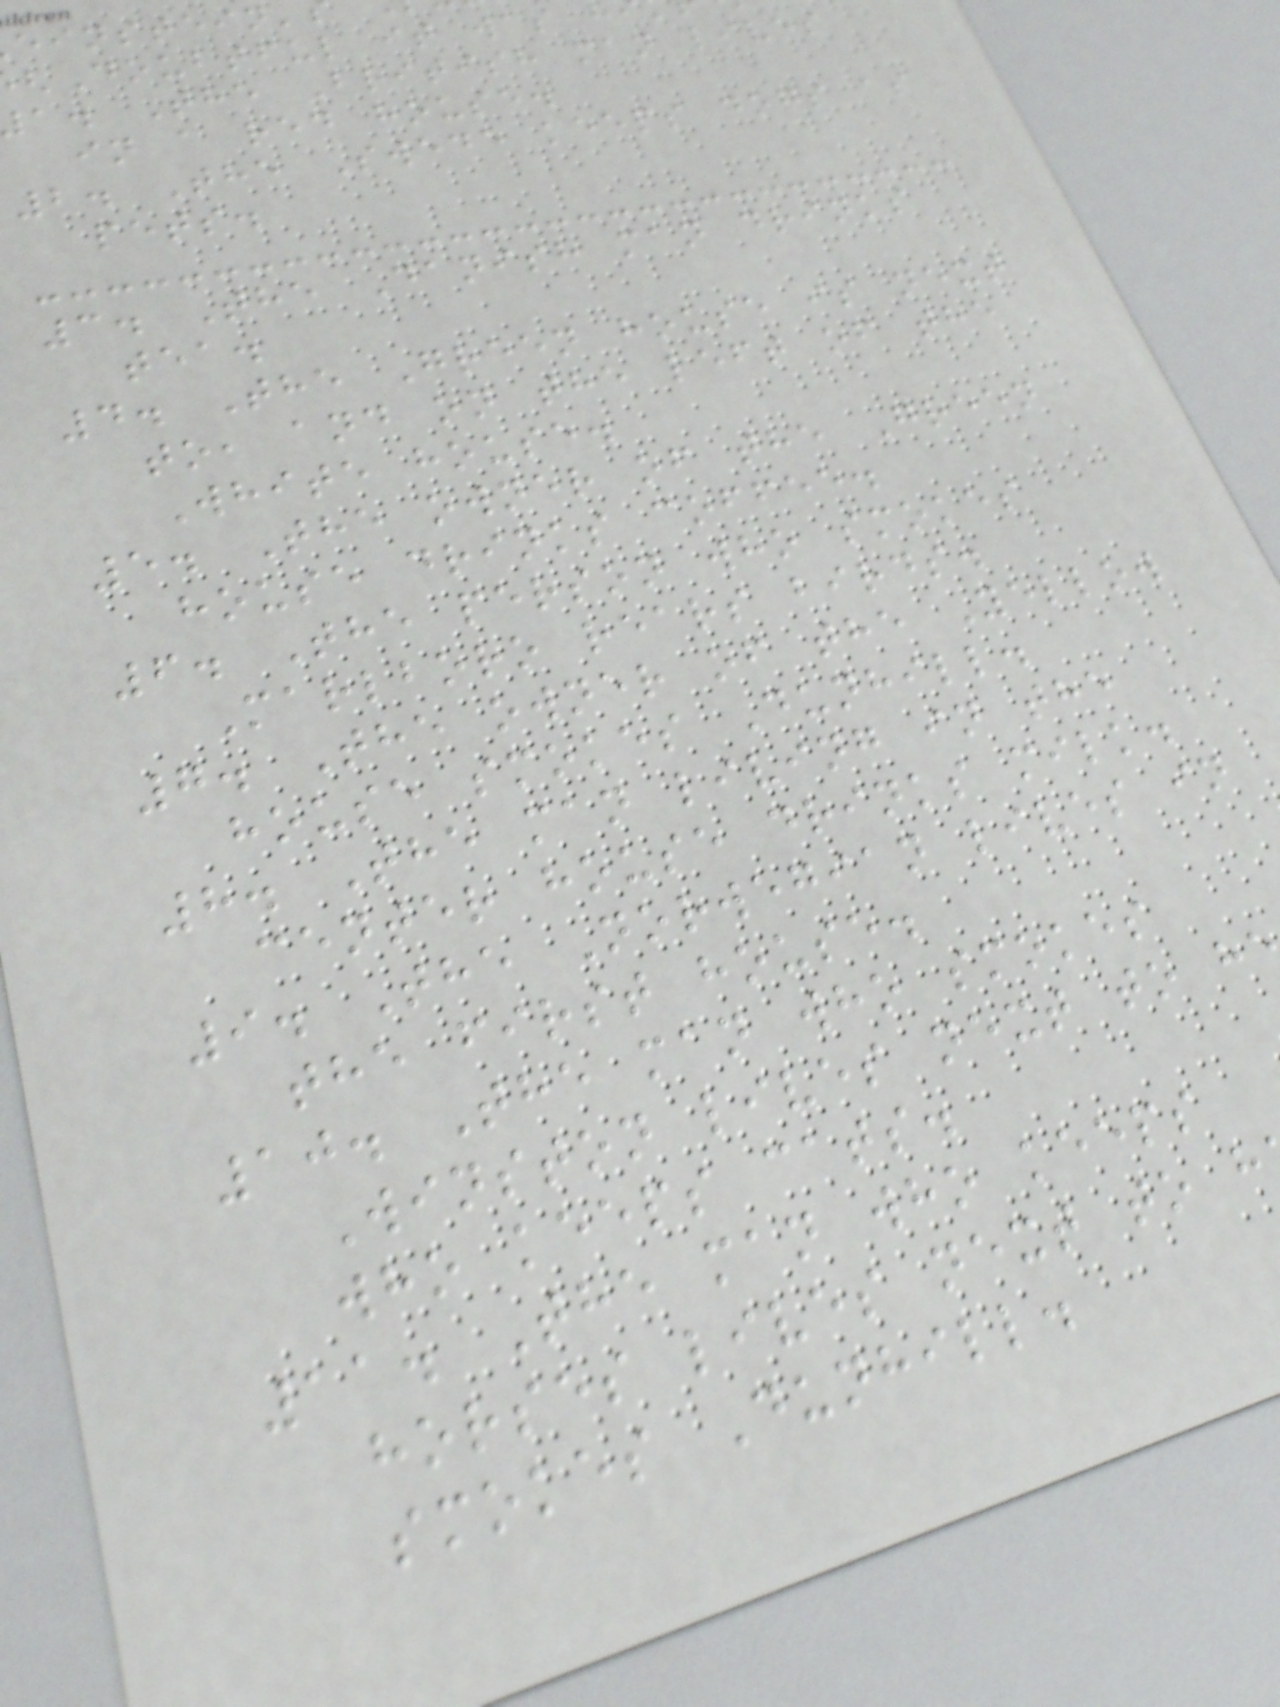Doubtful it was h
a. The British man lives
in a red house.
2. The Swede keeps dogs as
pets.
3. The Danish man drinks
tea.
4. The Green house is next
to, and on the left of the
White house.
5. The owner of the Green
house drinks coffee.
6. The person who smokes
Marlboro rears birds.
7. The owner of the Yellow
house smokes Dunhill.
8. The man living in the
center house drinks milk.
9. The Norwegian lives in
the first house.
10. The man who smokes
Winston lives next to h
who keeps cats.
11. The man who keeps
horses lives next to h
smokes Dunhill.
